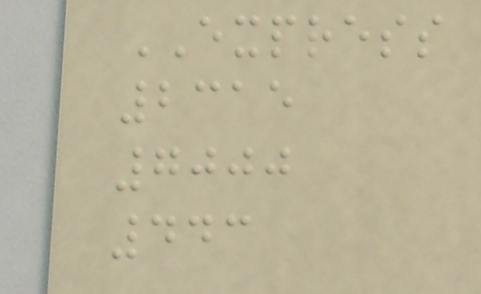EXPRESS
2315
7000
443
